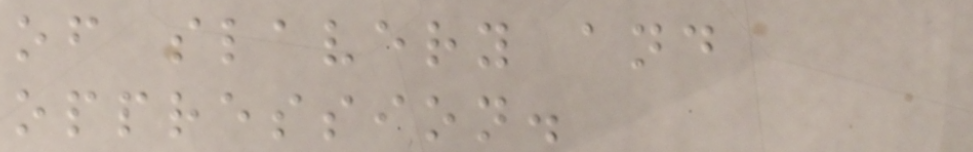of slavery and
oppression.
